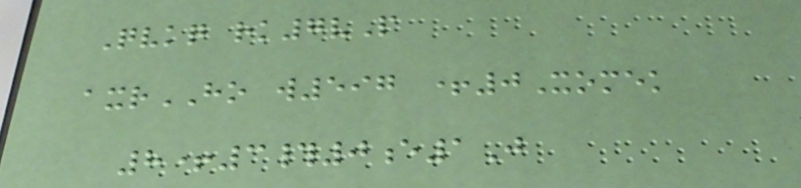Qvkq rk7vP
axrHO w597 +0Xomek
8+3#0e1J
